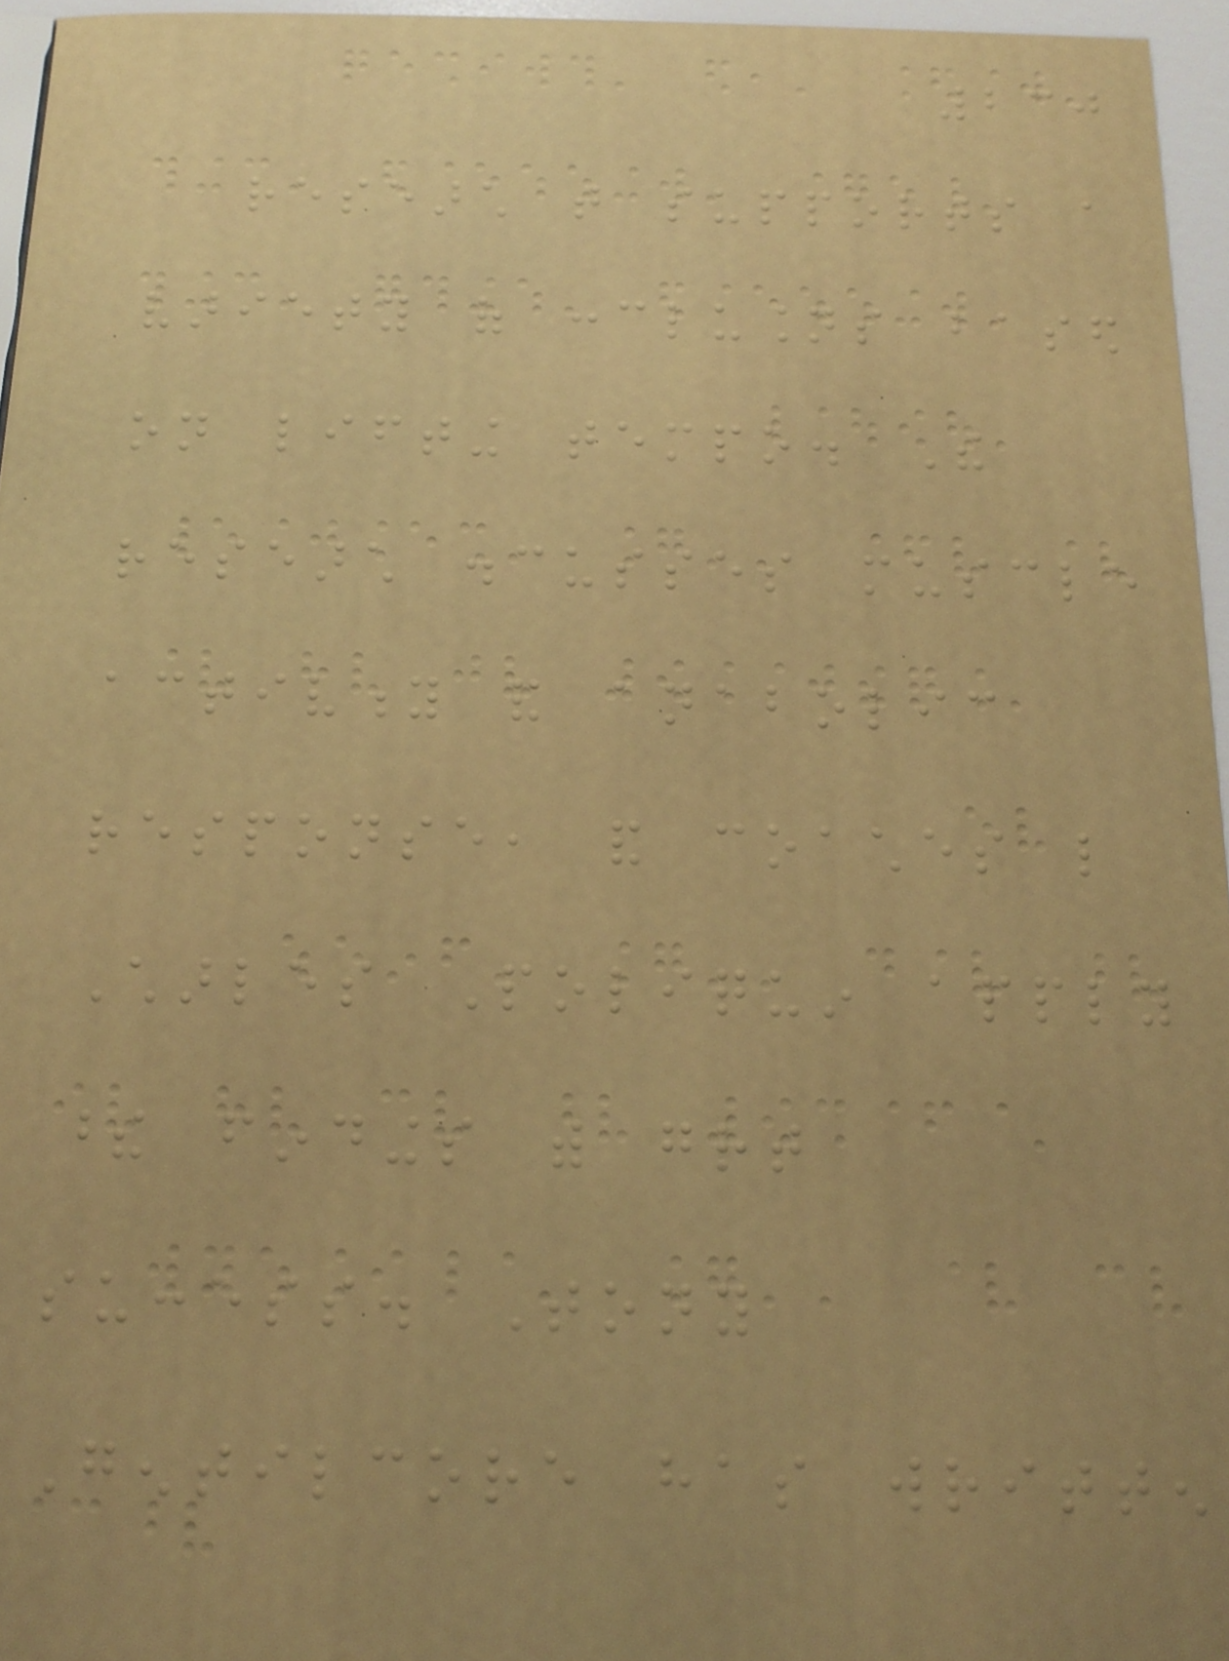230
research that supports a
variety of conclusions based
on lifting tempo. The
research discusses muscle
activity and anabolic
response, and coaches like
Charles Poliquin apply
these findings with great
success. Tony
Gentilcore has written
